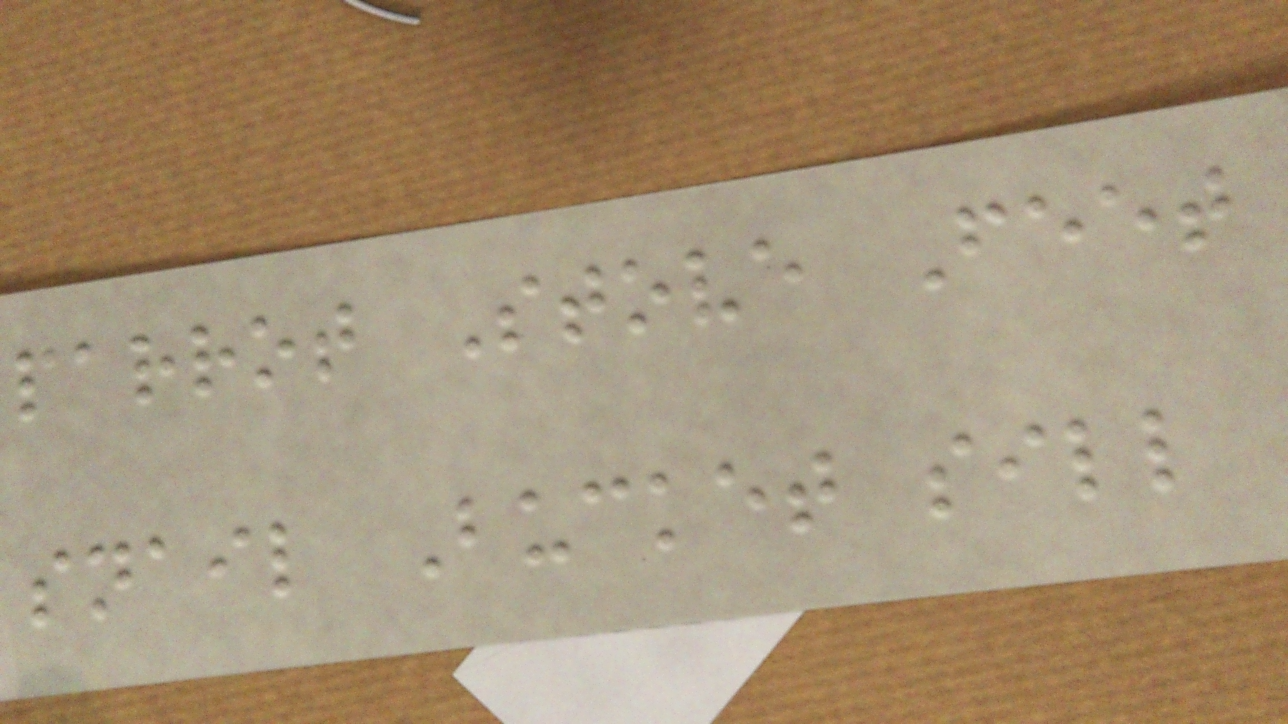parrot Stove Feet
snail Bucket sill
